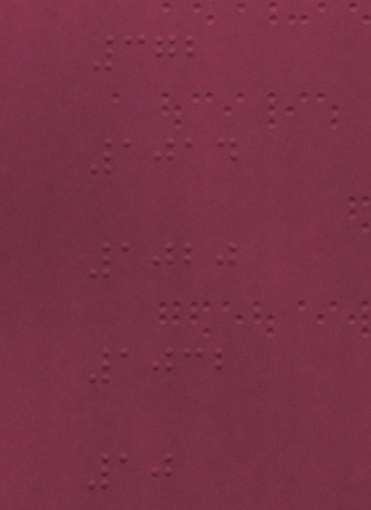372
1014
1020
1032
10
